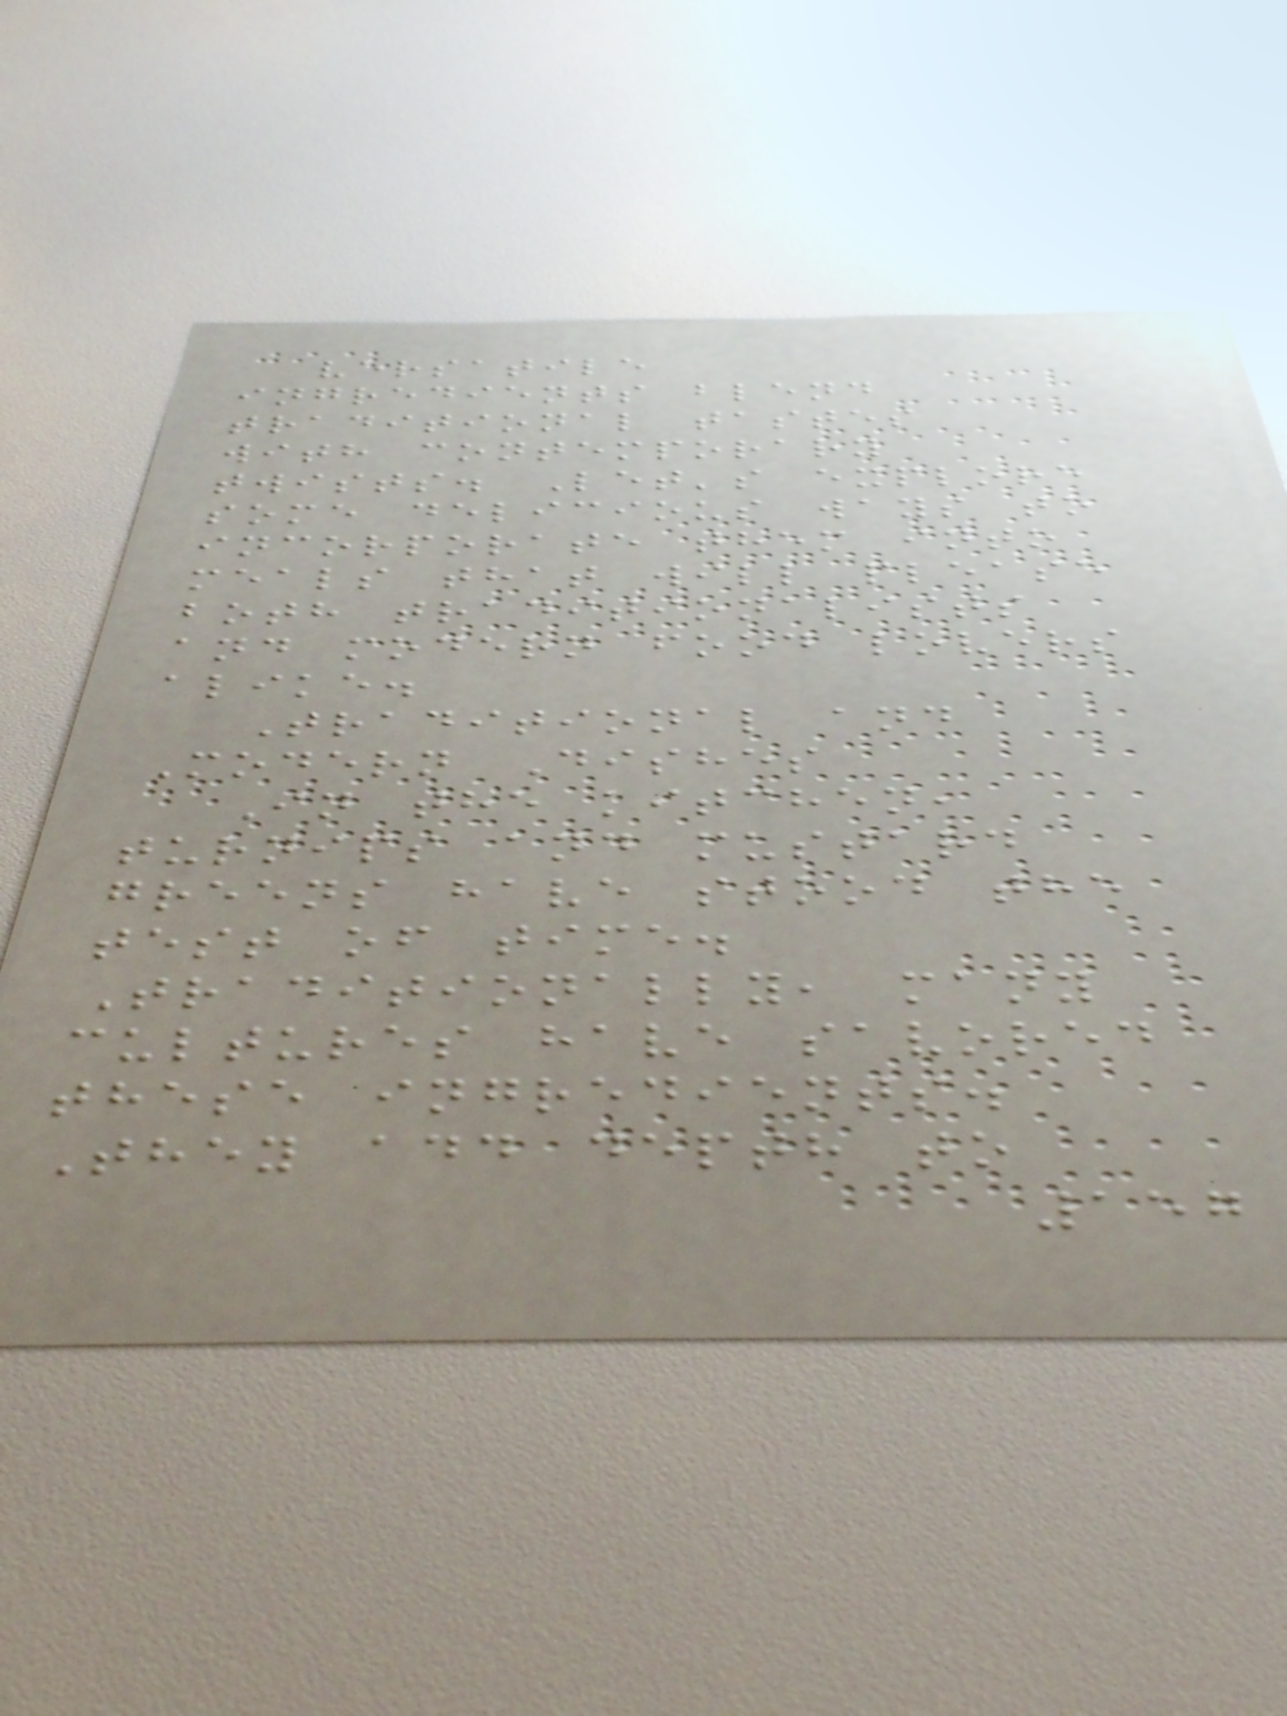versatile
ingredients blend
traditional tastes
with contemporary
twists. Let's explore
some delicious ways to
incorporate them into
meals that will please
both traditionalists
and modern food lovers
alike.
Traditional and
Modern Dishes
In the kitchen,
turnips and mustard
greens have stood the
test of time.
Traditionally, many
cultures have savored
these ingredients.
They add depth to
157
